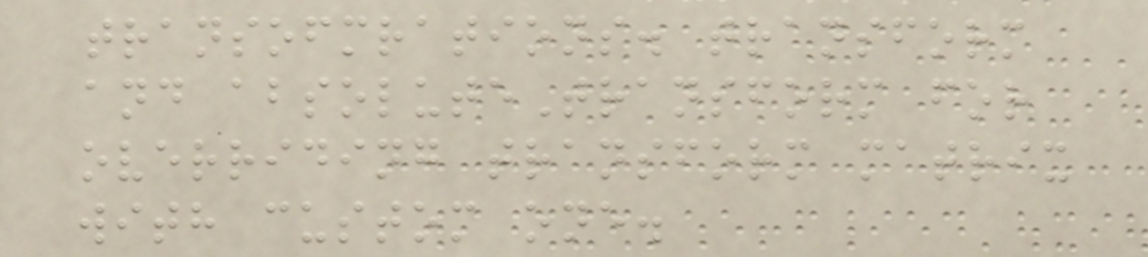transofmrations. transform
and absoluteTransform for
overriding transform matrix
with custom one.
